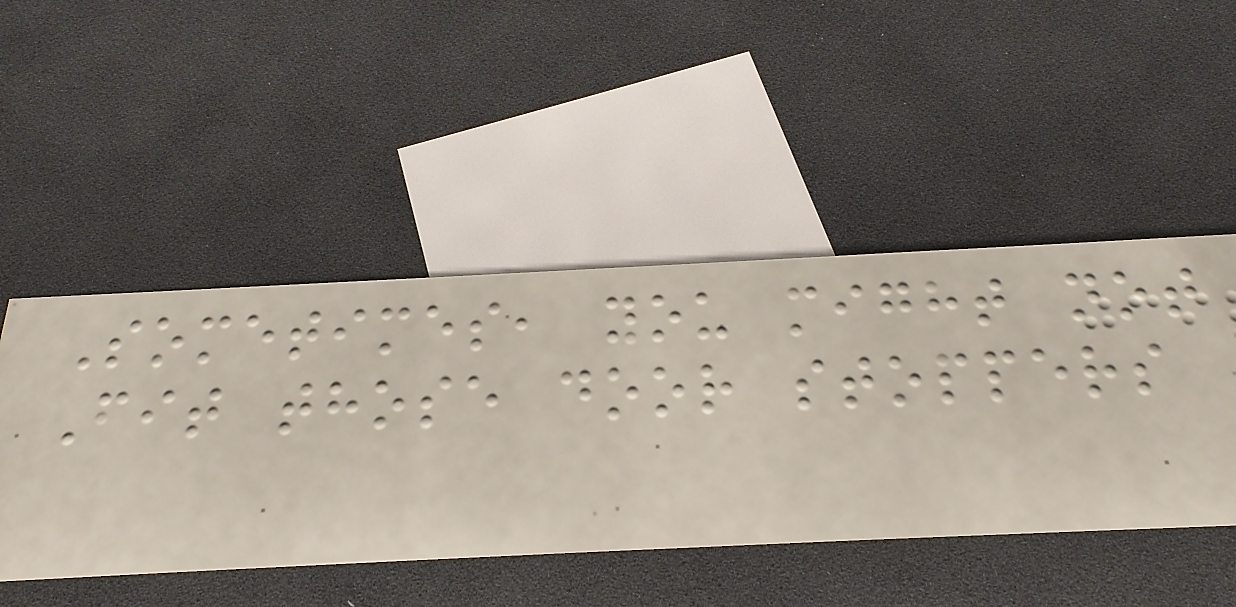Sometimes, you might not
Fit those door stoppers
